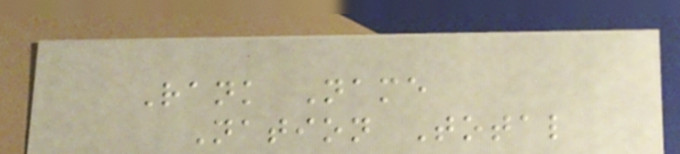Rank Name
Nation Total
